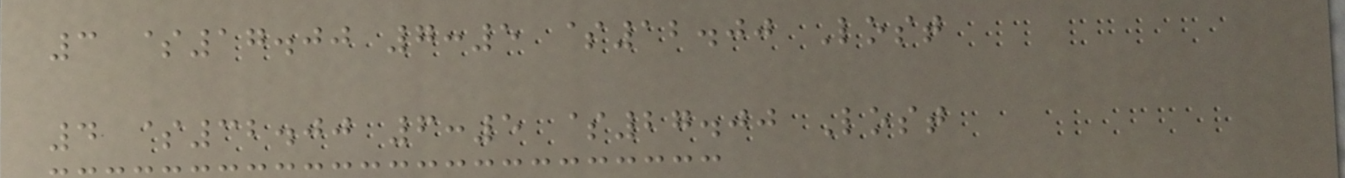3 $17.00 7:5 $12.00 Lost
4 $32.00 6:5 $27.00 Lost
